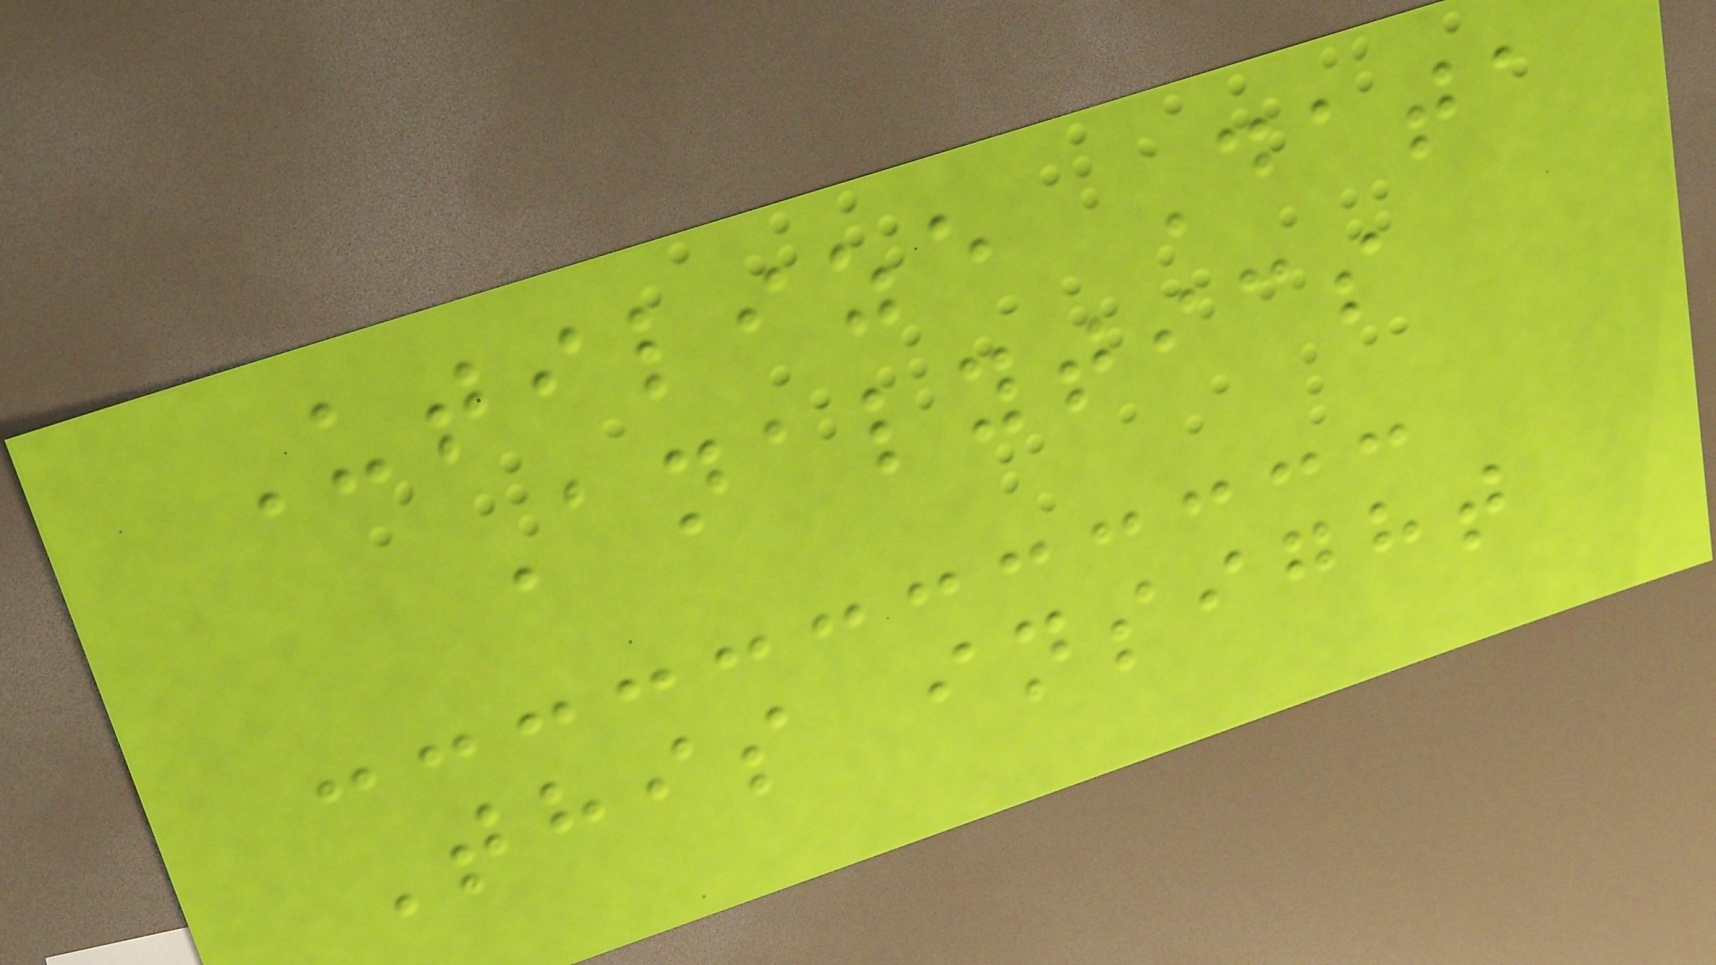Utilize Data
Analytics
This insight
